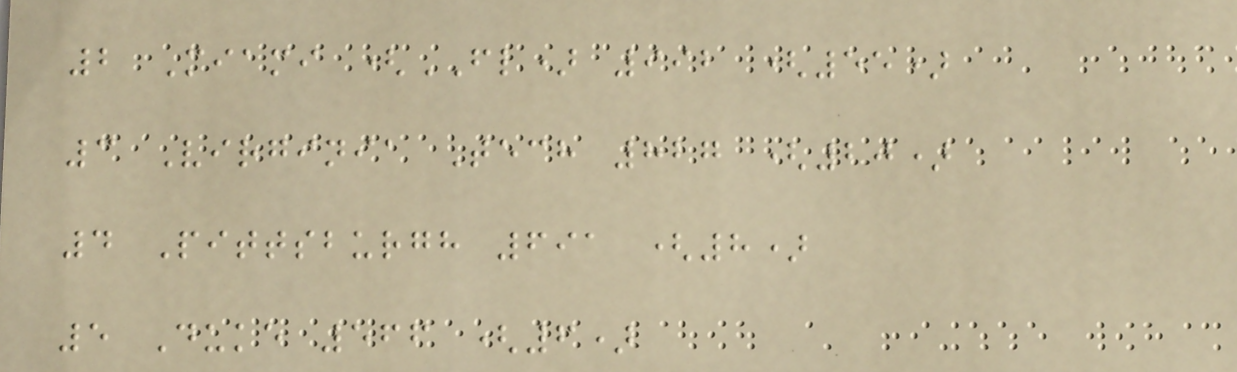2 Miami (FL) 992 (55)
3 Virginia Tech 827 (20)
4 Pittsburgh 691 (8)
5 Duke 566 (6)
